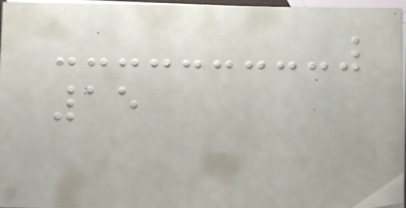15
